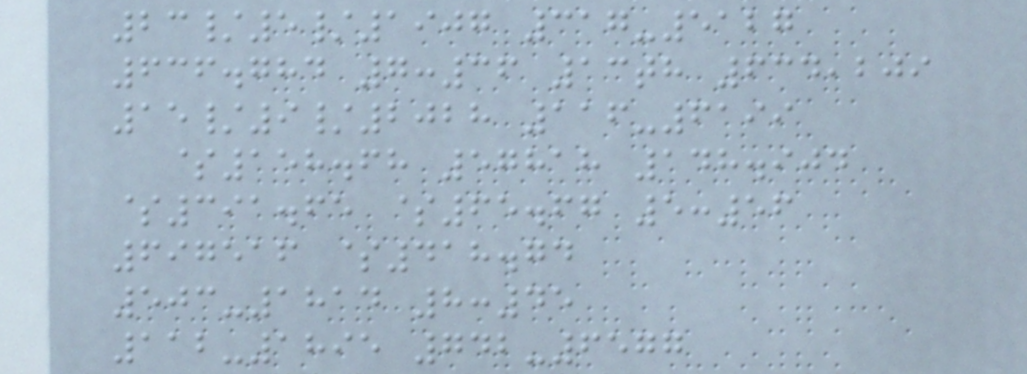23/5/1907 317-5127
636.784 7:36 13th 634,209
15/9/2028 116-6199
$158.68 57818 148.904
$391.65 $65.67 5:56
697516 $418.74
503-1814 8:45
112-1895 742-6577
